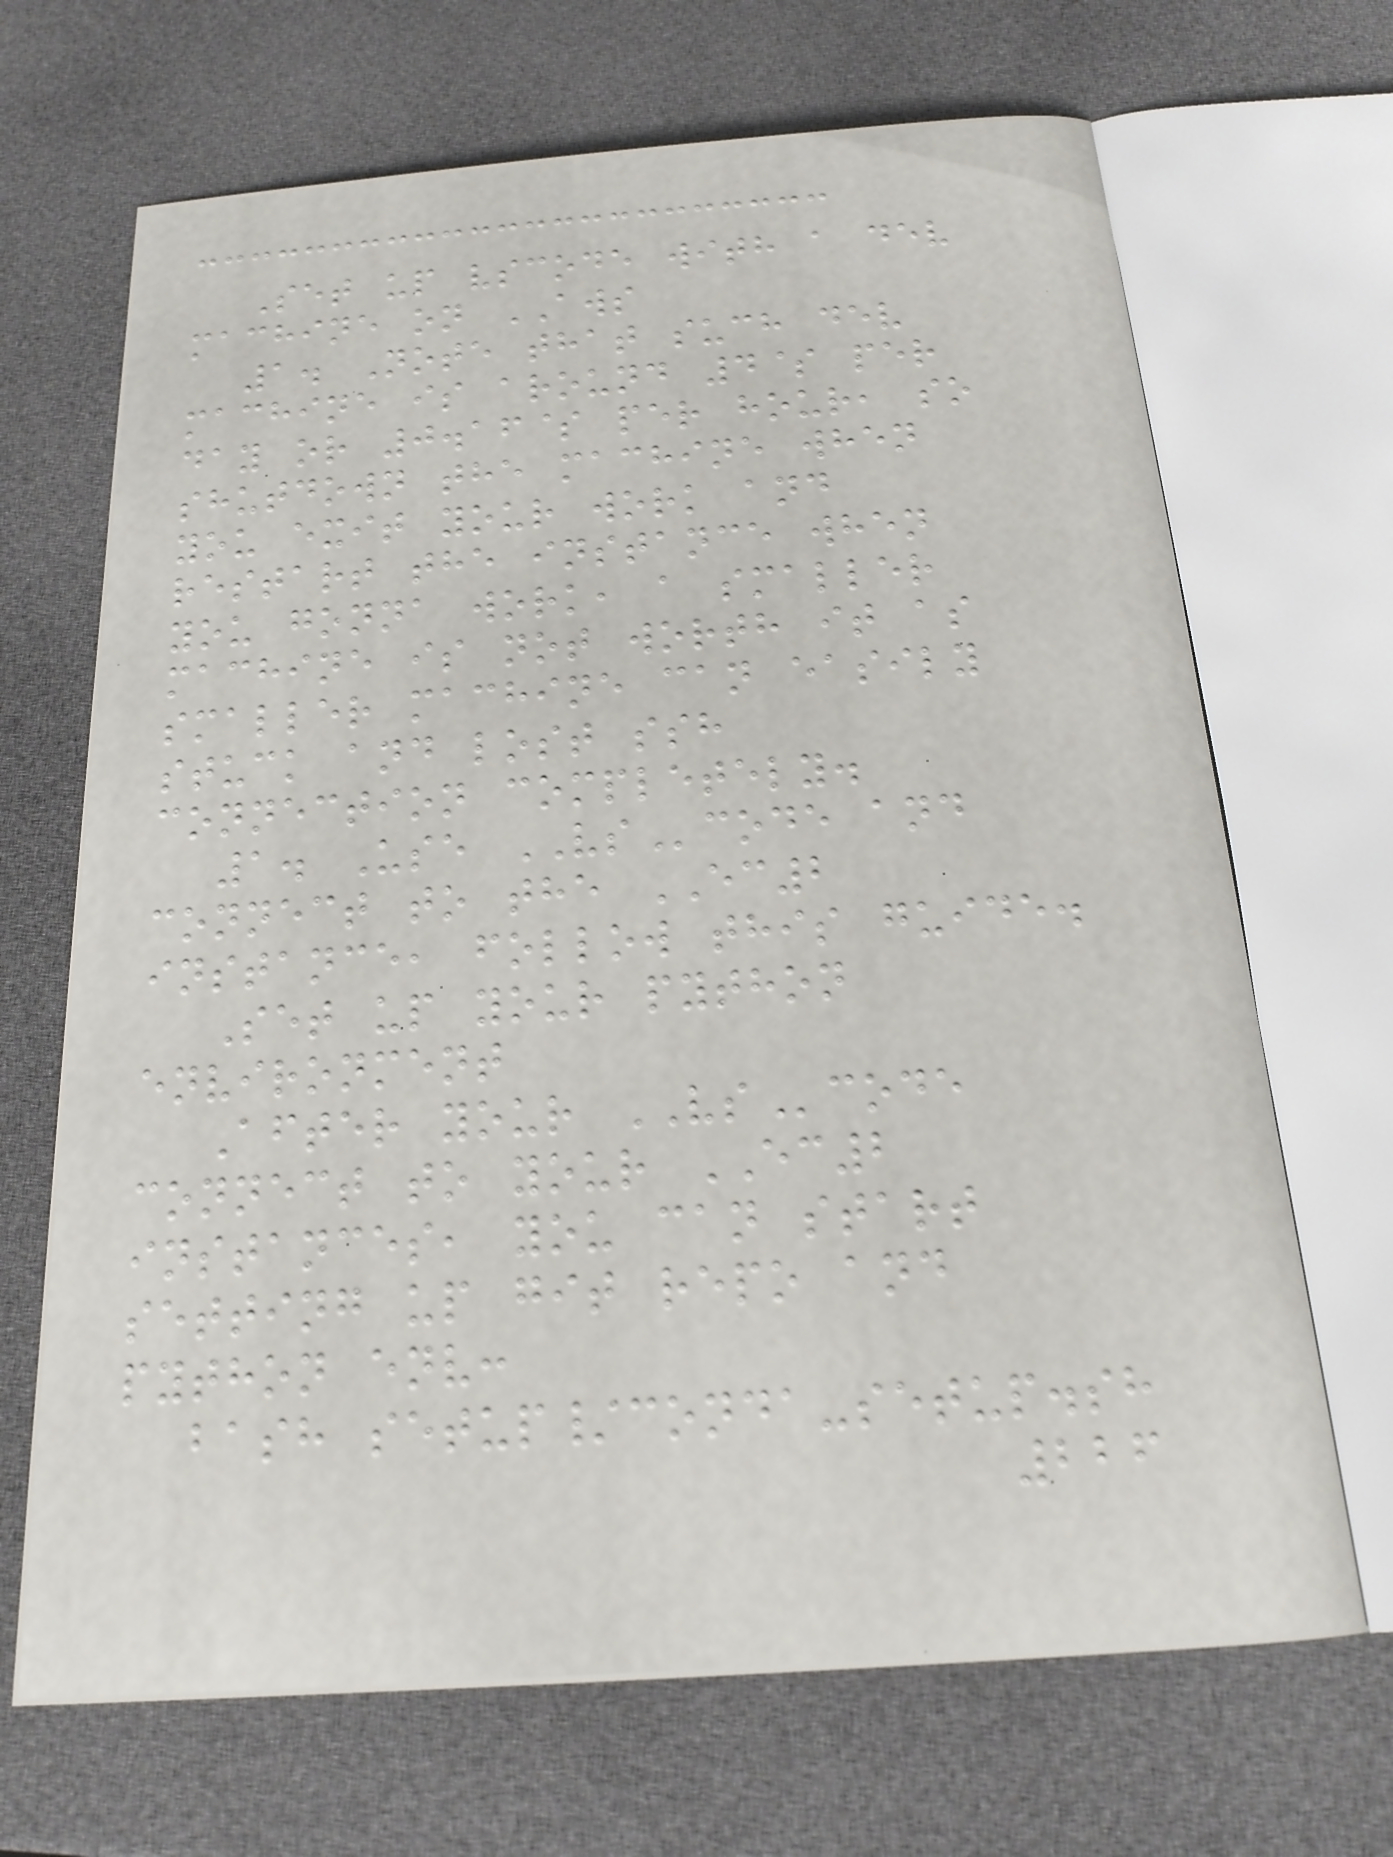Set up vscode with a dev
machine on AWS
1. Note that such dev
machine is around 4$ per
day or 0.16$ per hour, so
shutdown the machine when
you exit your work and
restart the instance when
you gonna work, a smaller
machine is not worth it as
smaller machine can easily
stuck and lost ssh
connection completely.
1. Use VScode and
connect to the EC2
instance, follow this guide.
Set up your python
environment
After your VScode
connect to your EC2
instances, you can start
setting up git repo and
python env:
bash setup/conda-setup.sh
226
